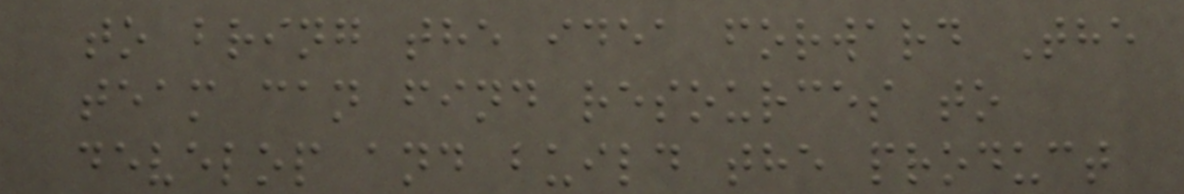to bring the idea forward The
team can find resources to
develop and build the product
